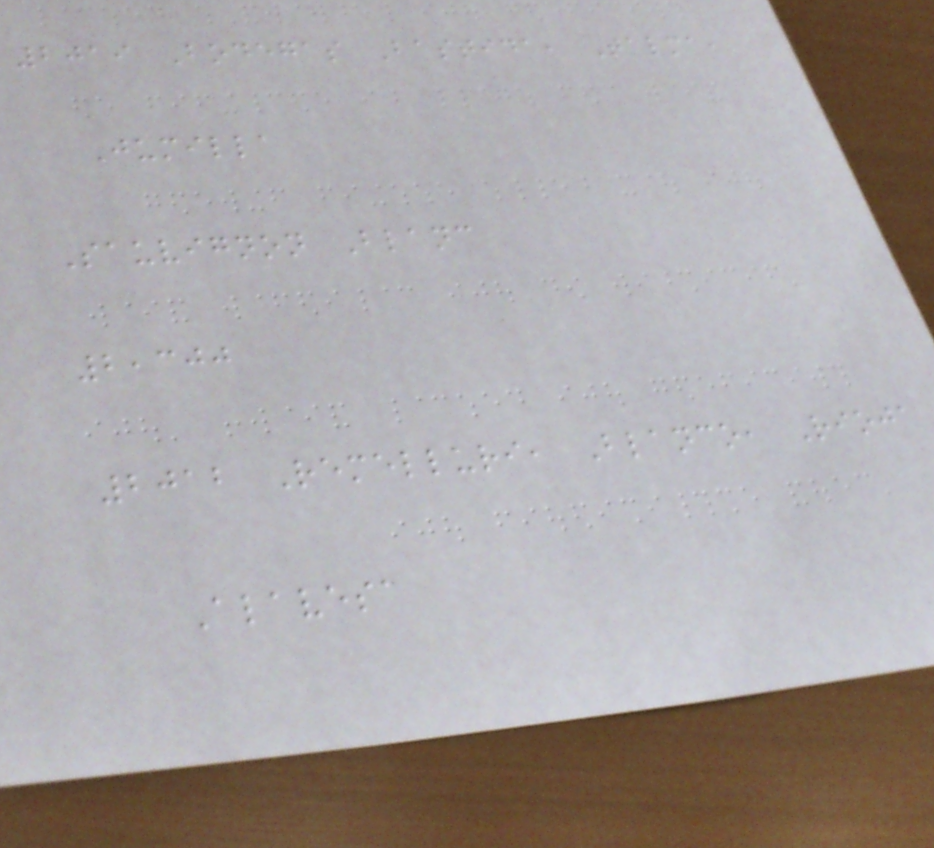2019 Bodegas Bastida, Talma,
Jumilla
Sauvignon Blanc
2,300
2012 Remelluri, Blanco, Rioja
Alavesa
